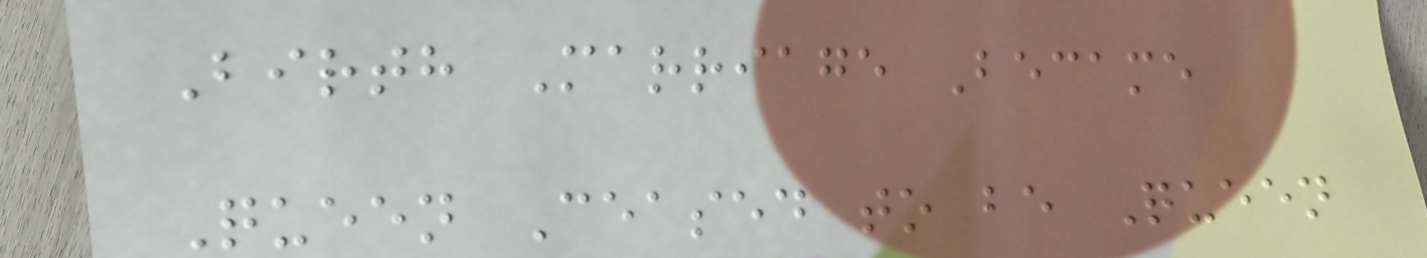Birth Marriage Became
Queen Ceased to be Queen
